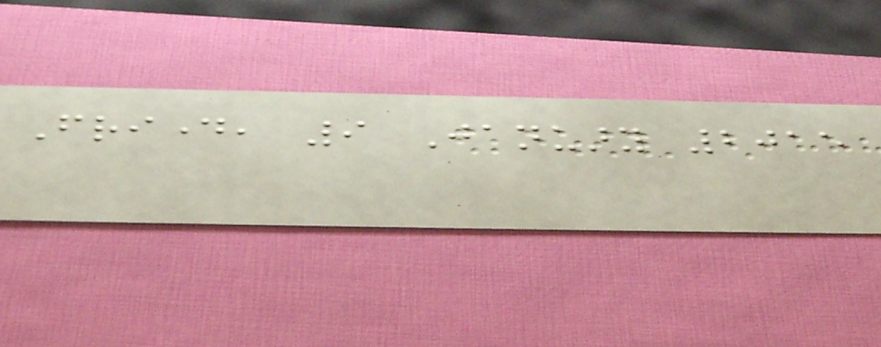Friday, 9 January 2015
